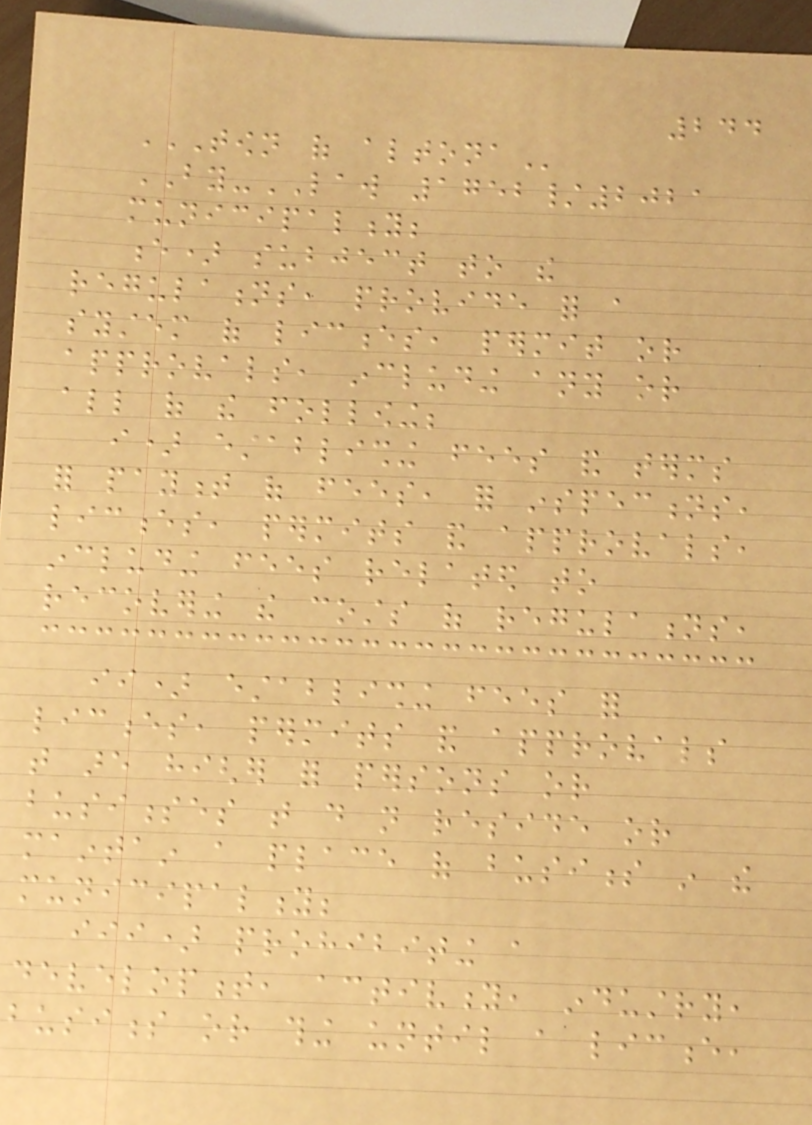244
TOWN OF ALTONA
BY-LAW 1752/2021
municipality;
e) subject to the
regulations, provide for a
system of licences, permit or
approvals, including any or
all of the following;
i) establishing fees and terms
for payment of fees, for inspections,
licences, permits and approvals,
including fees related to
recovering the costs of regulations,
ii) establishing fees for
licences, permits and approvals
that are higher for persons or
businesses that do not reside or
maintain a place of business in the
municipality;
iii) prohibiting a
development, activity, industry,
business or thing until a licence,
